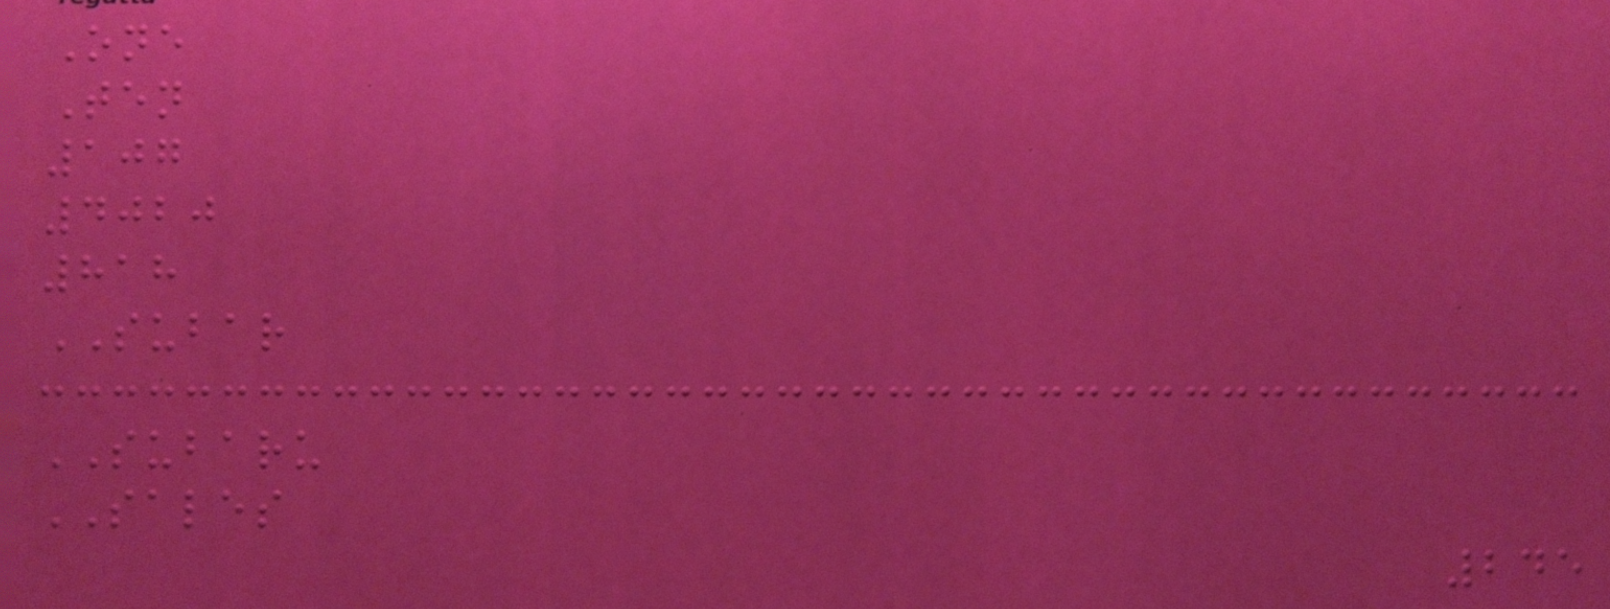One
Ten
107
4020
818
SUBAR
SUBARU
SALES
245
